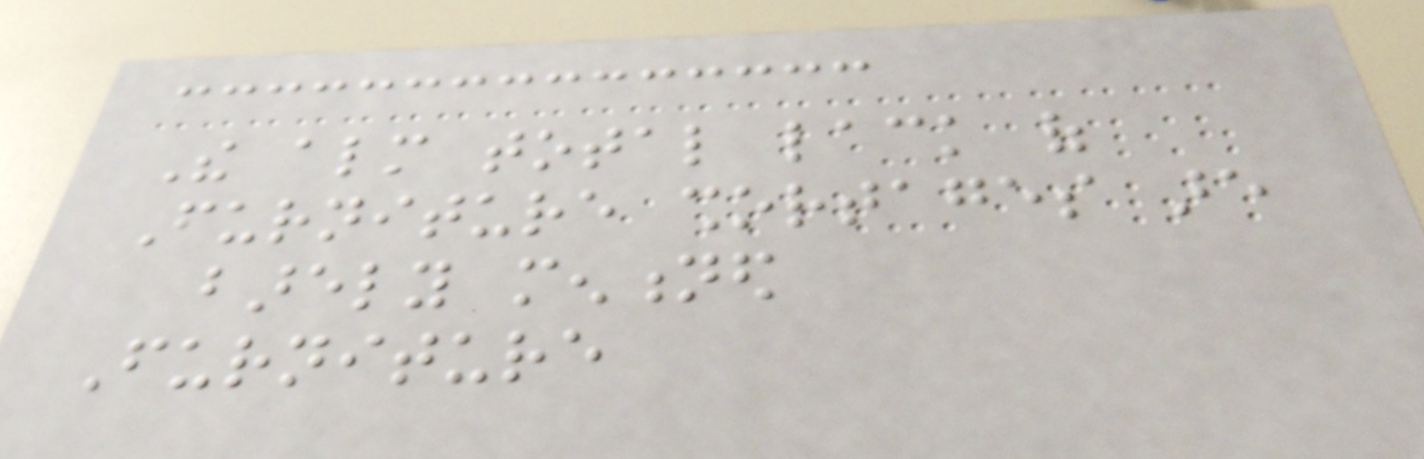The almost total lack of
Furniture shortages are
barely mentioned
Furniture
